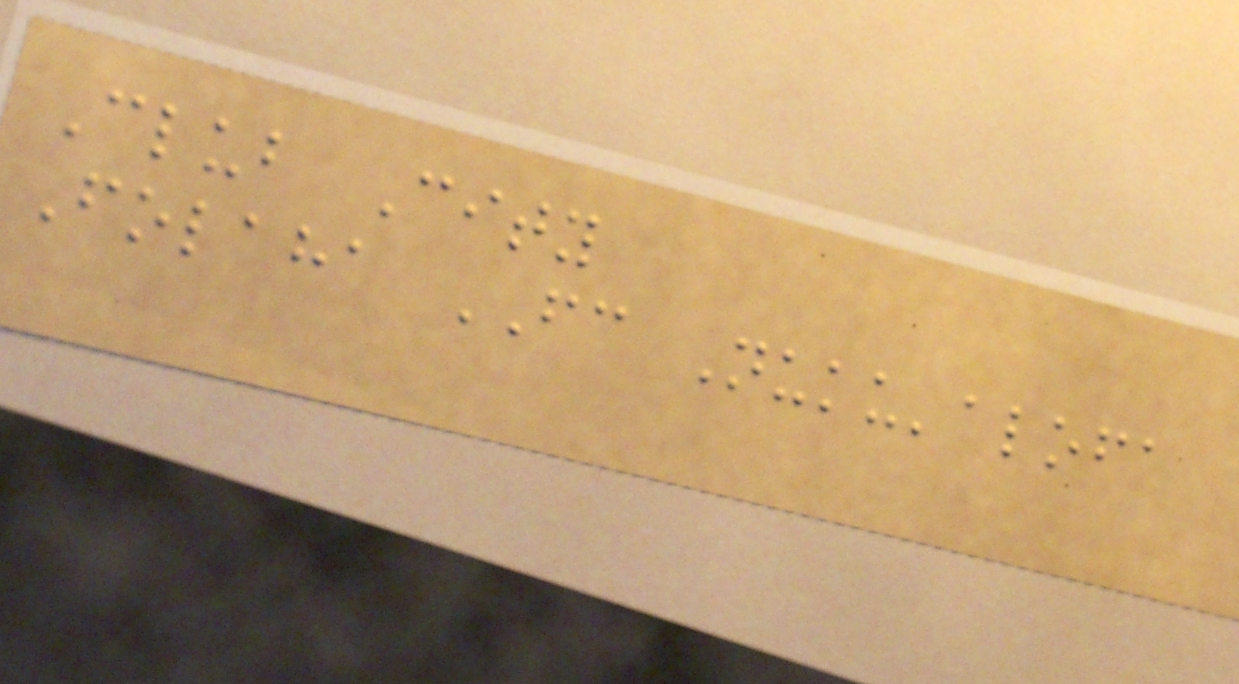Club City
Folaha FC Nuku'alofa
